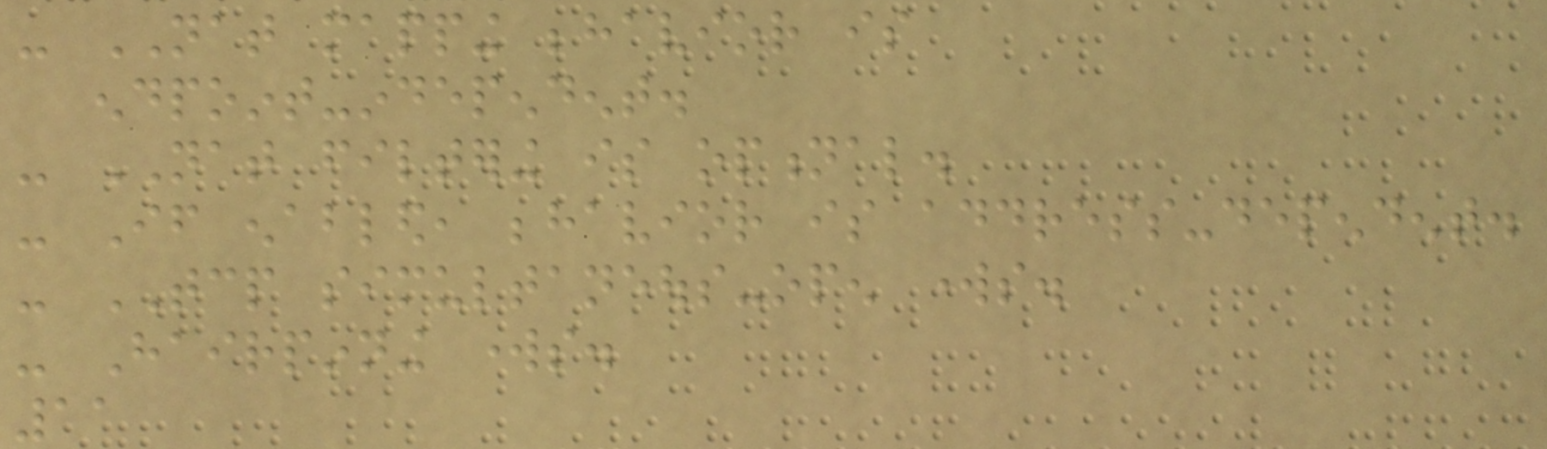- NAT mapping behavior is
endpoint-independent.
- NAT filtering is optional.
- If enabled, behavior is address-dependent.
- TCP simultaneous-open works.
- Hairpinning works.
11
